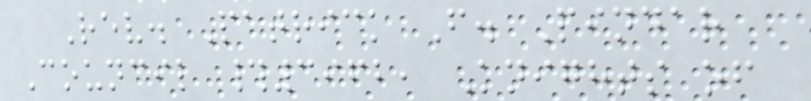Rev. Patrick F. Pindar
Council #3962, Knights of
